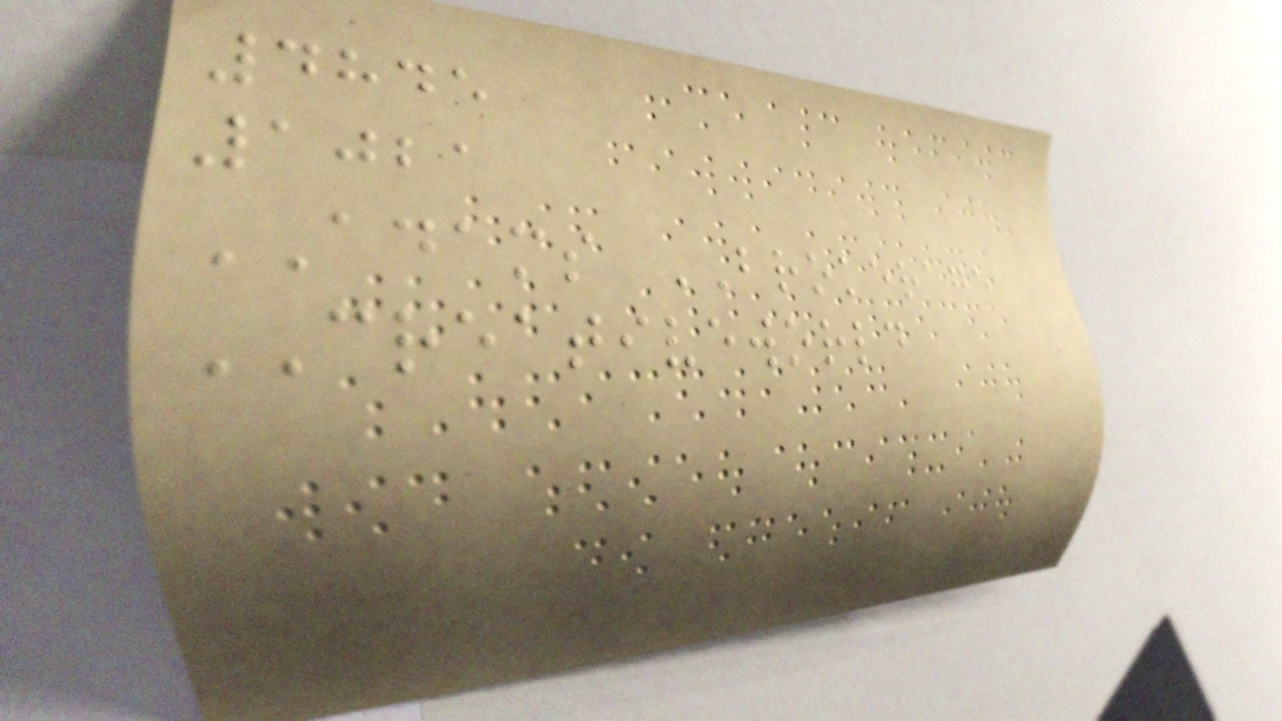4845
1021
ADAMS BROKERAGE
CREATIVEWORLD
